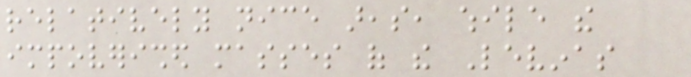relatively nice areas, while the
impoverished masses of the Levinas
